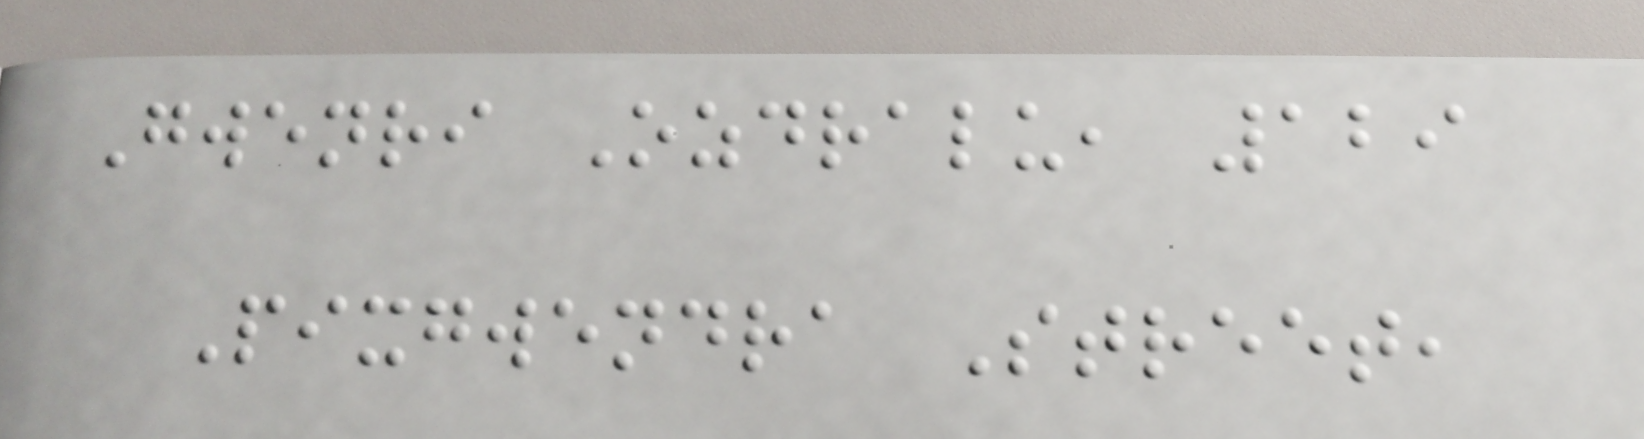Gwenri Ozdralu, 129
Pixgwendra Street,
